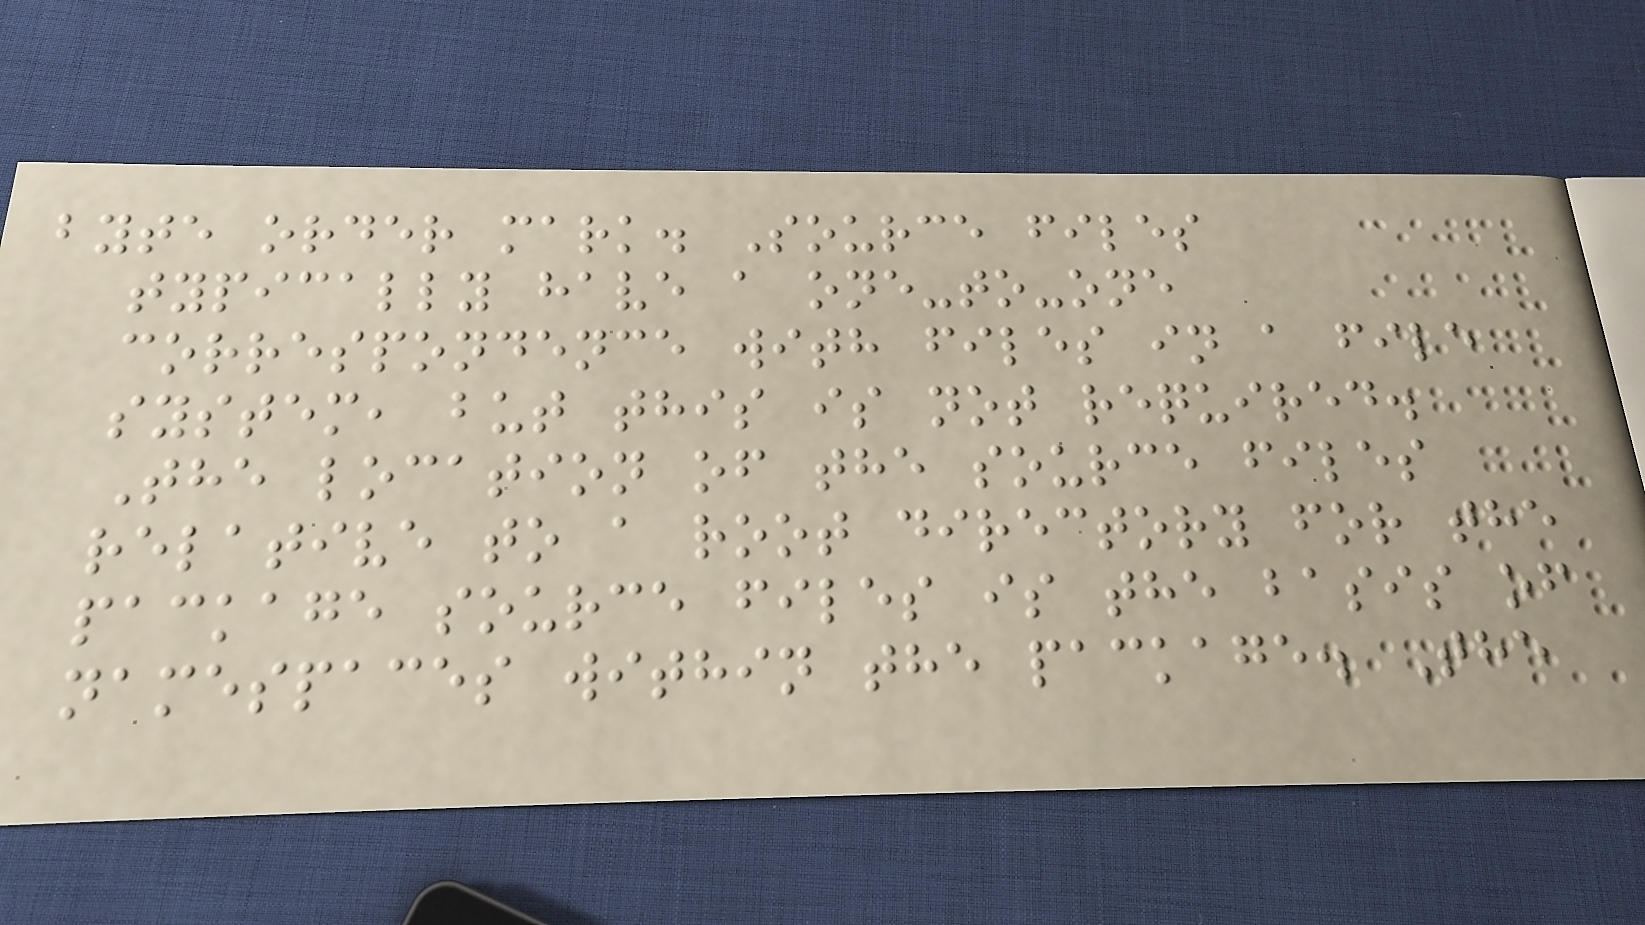byte order mark. Source files
typically have a one-to-one
correspondence with files in a file
system, but this is not required.
The location of the source files
relative to a root directory for the
package source files is the basis of
namespaces within the package. The
